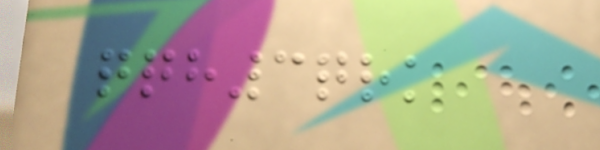qqh3qrk
